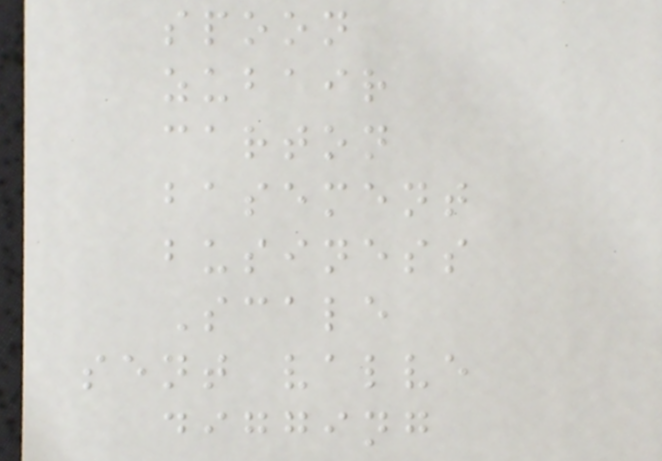spoon
zubair
carton
basement
business
Scale
sent valve
digging
